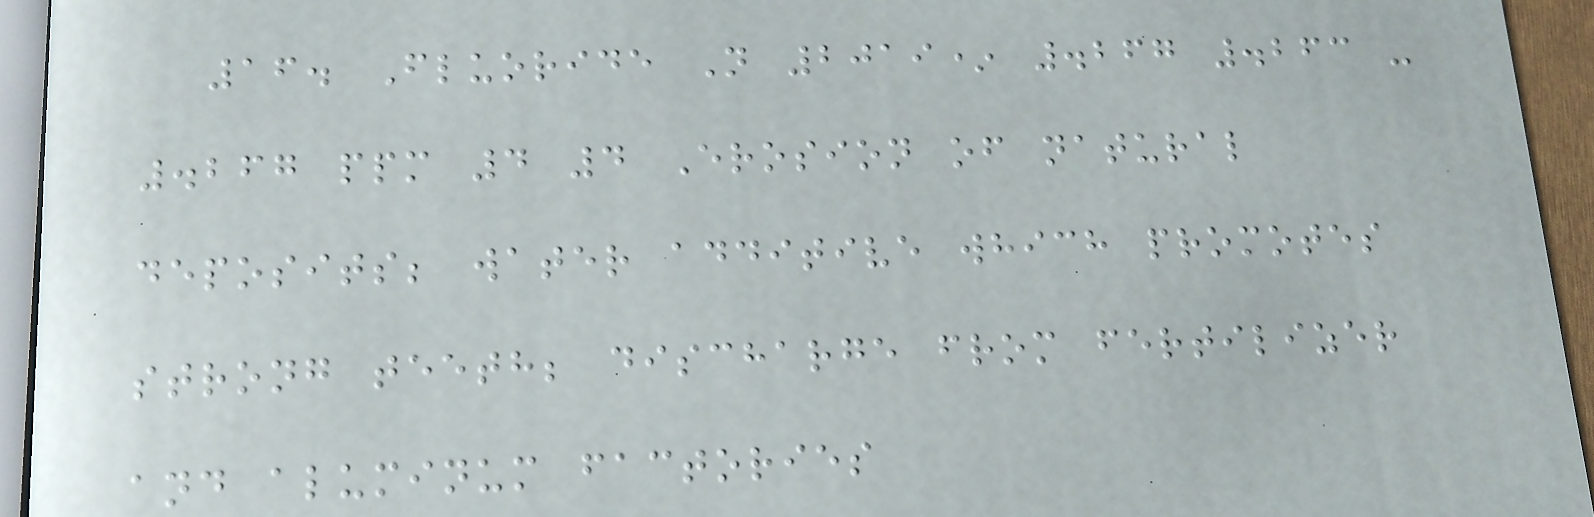16. Fluoride N 2019* .267 .263 -
.267 ppm 4 4 Erosion of natural
deposits; water additive which promotes
strong teeth; discharge from fertilizer
and aluminum factories
